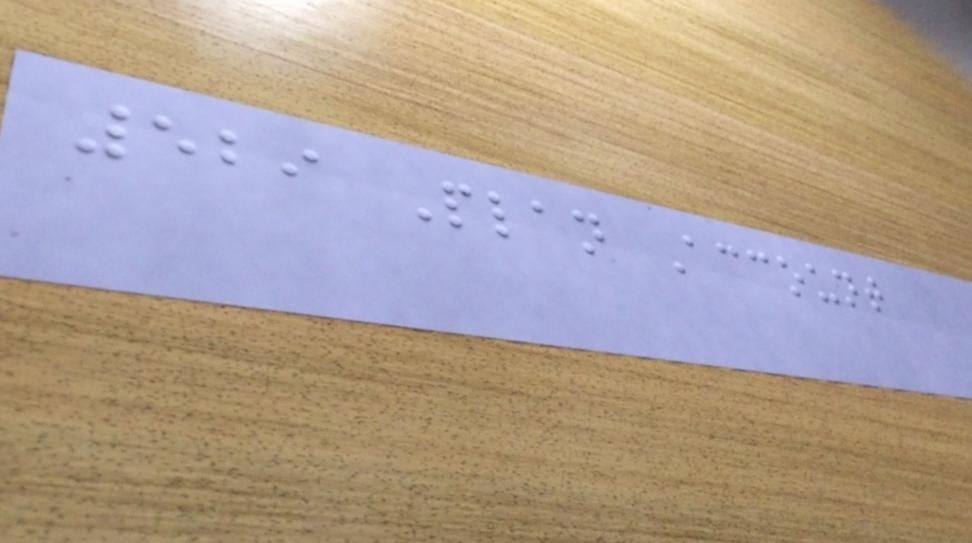529 Plan Account
